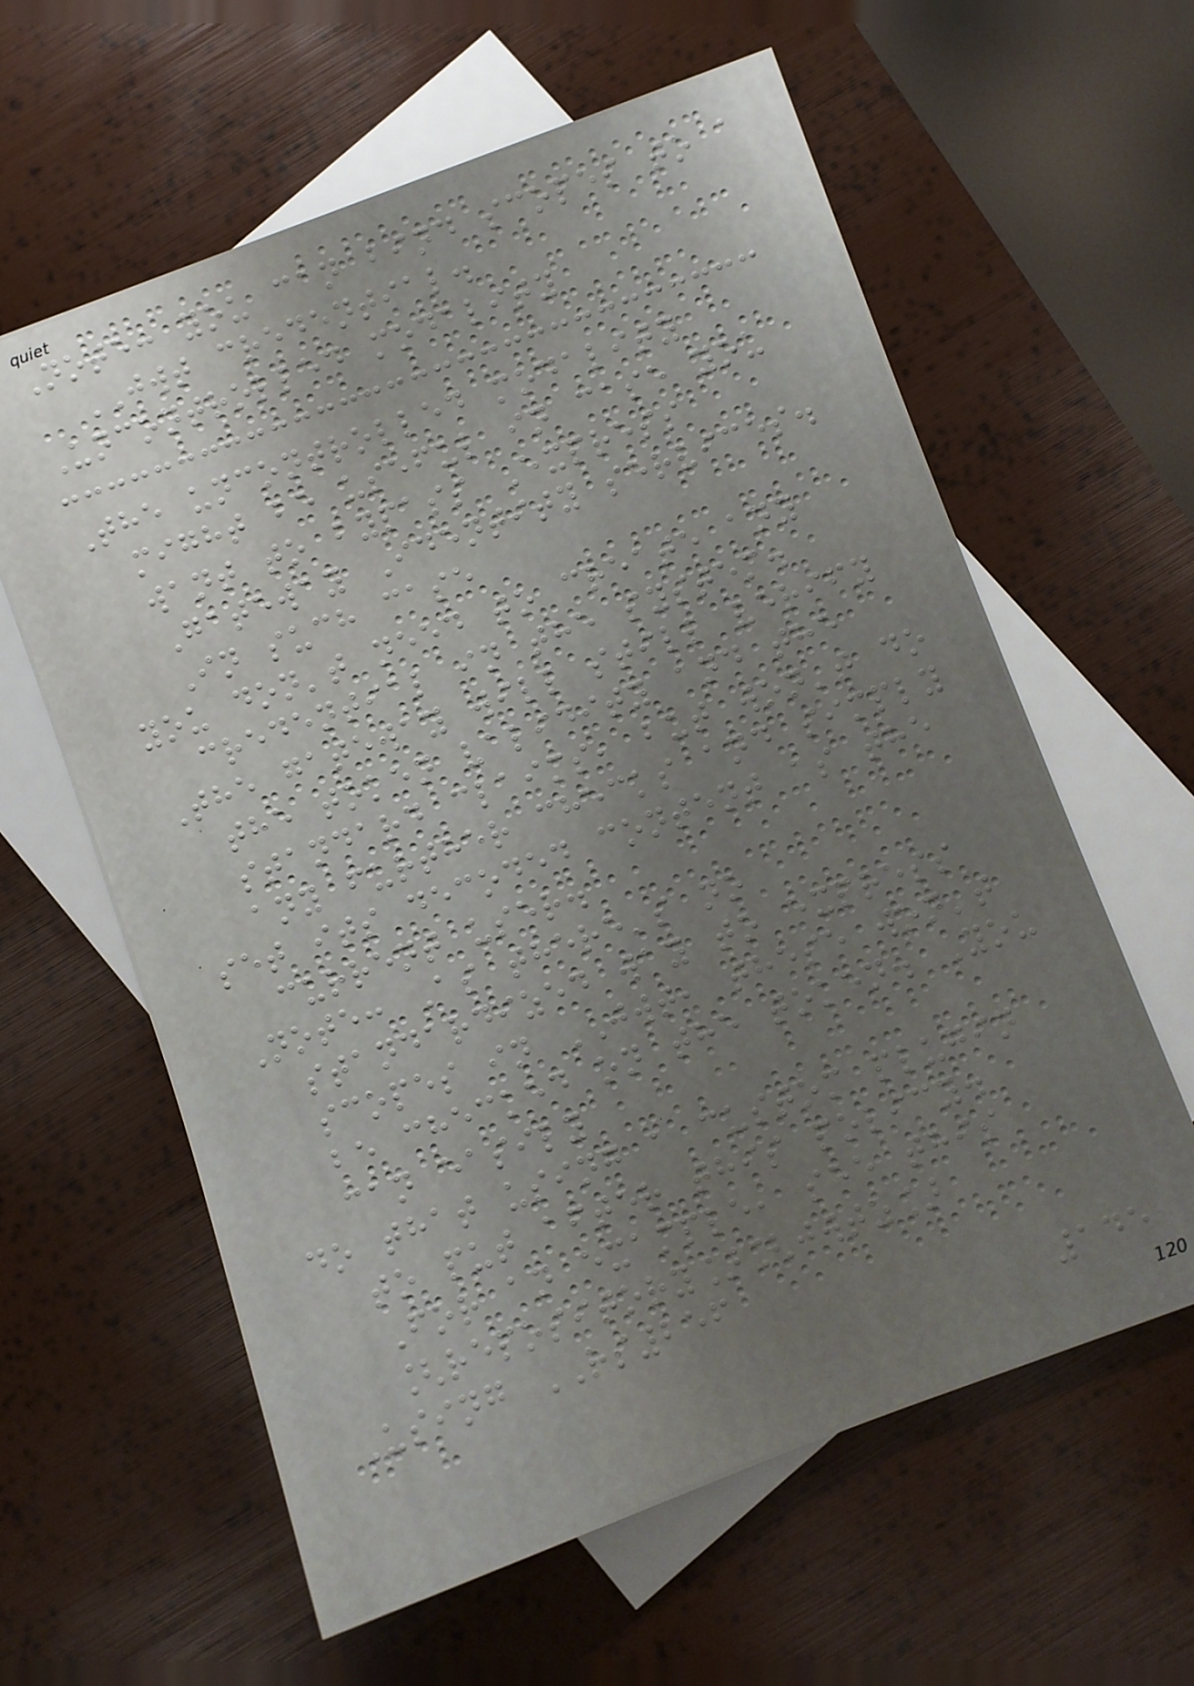Note: you can bind scopes to a
JWT credential.
Uncontrolled modality
The uncontrolled modality
might be useful in case you
want to bypass Express
Gateway Identity services.
In such case
you don't need to create any
credential in the system.
The gateway will still verify
the token validity and the
standard claims, but won't do
any further checks and simply
set its decoded content as the
current user.
Note: As there's no
standardized way to express
scopes in JWT, these won't
be checked on the token. You
can easily
do that using a custom plugin
to put after this policy.
For an example, see this
[repository][jwtz]
Using RS256
145
